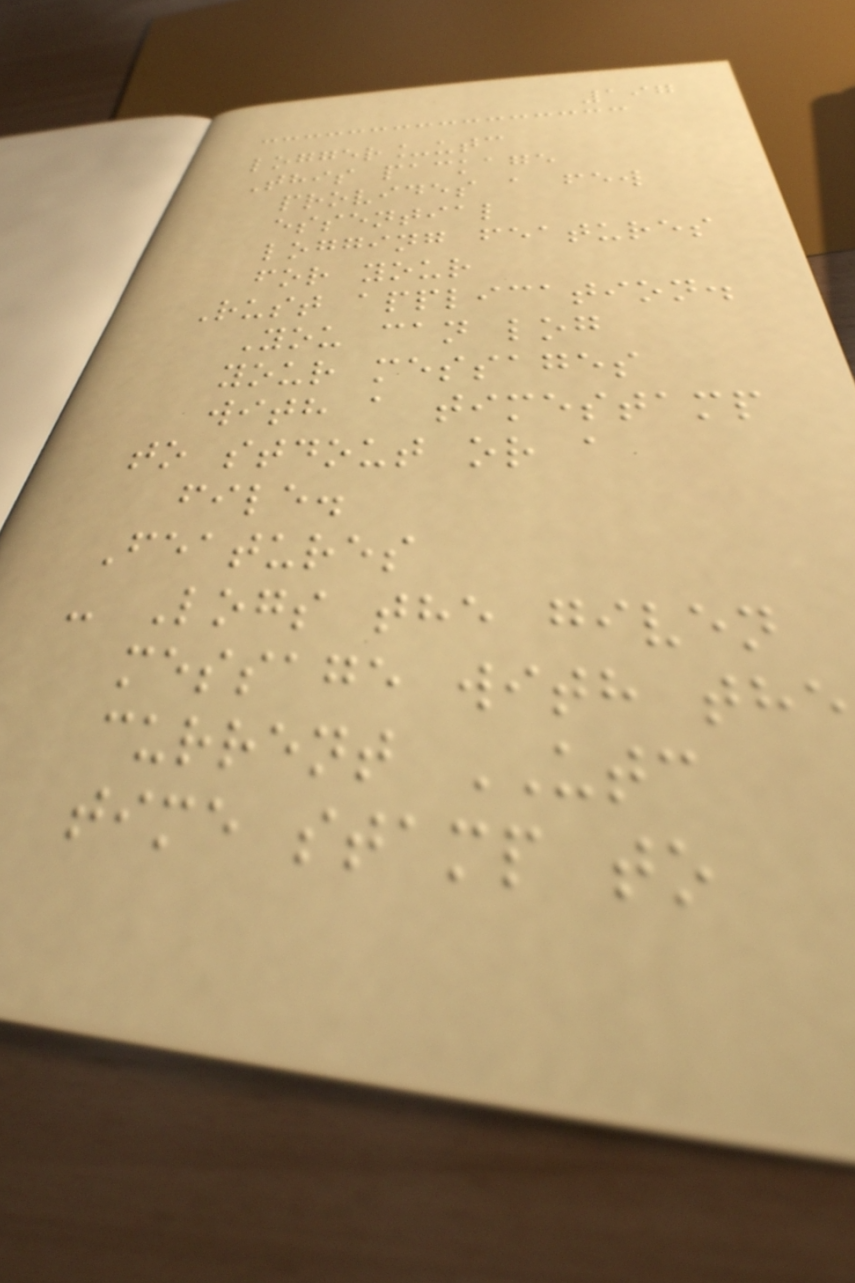197
logger_utc
This package
provides a few
essential
logging features
for your
Rust application.
You can log
your messages
with a timestamp
to stdout or a
file.
Features
- Logs the given
message with the
current UTC
time stamp to
